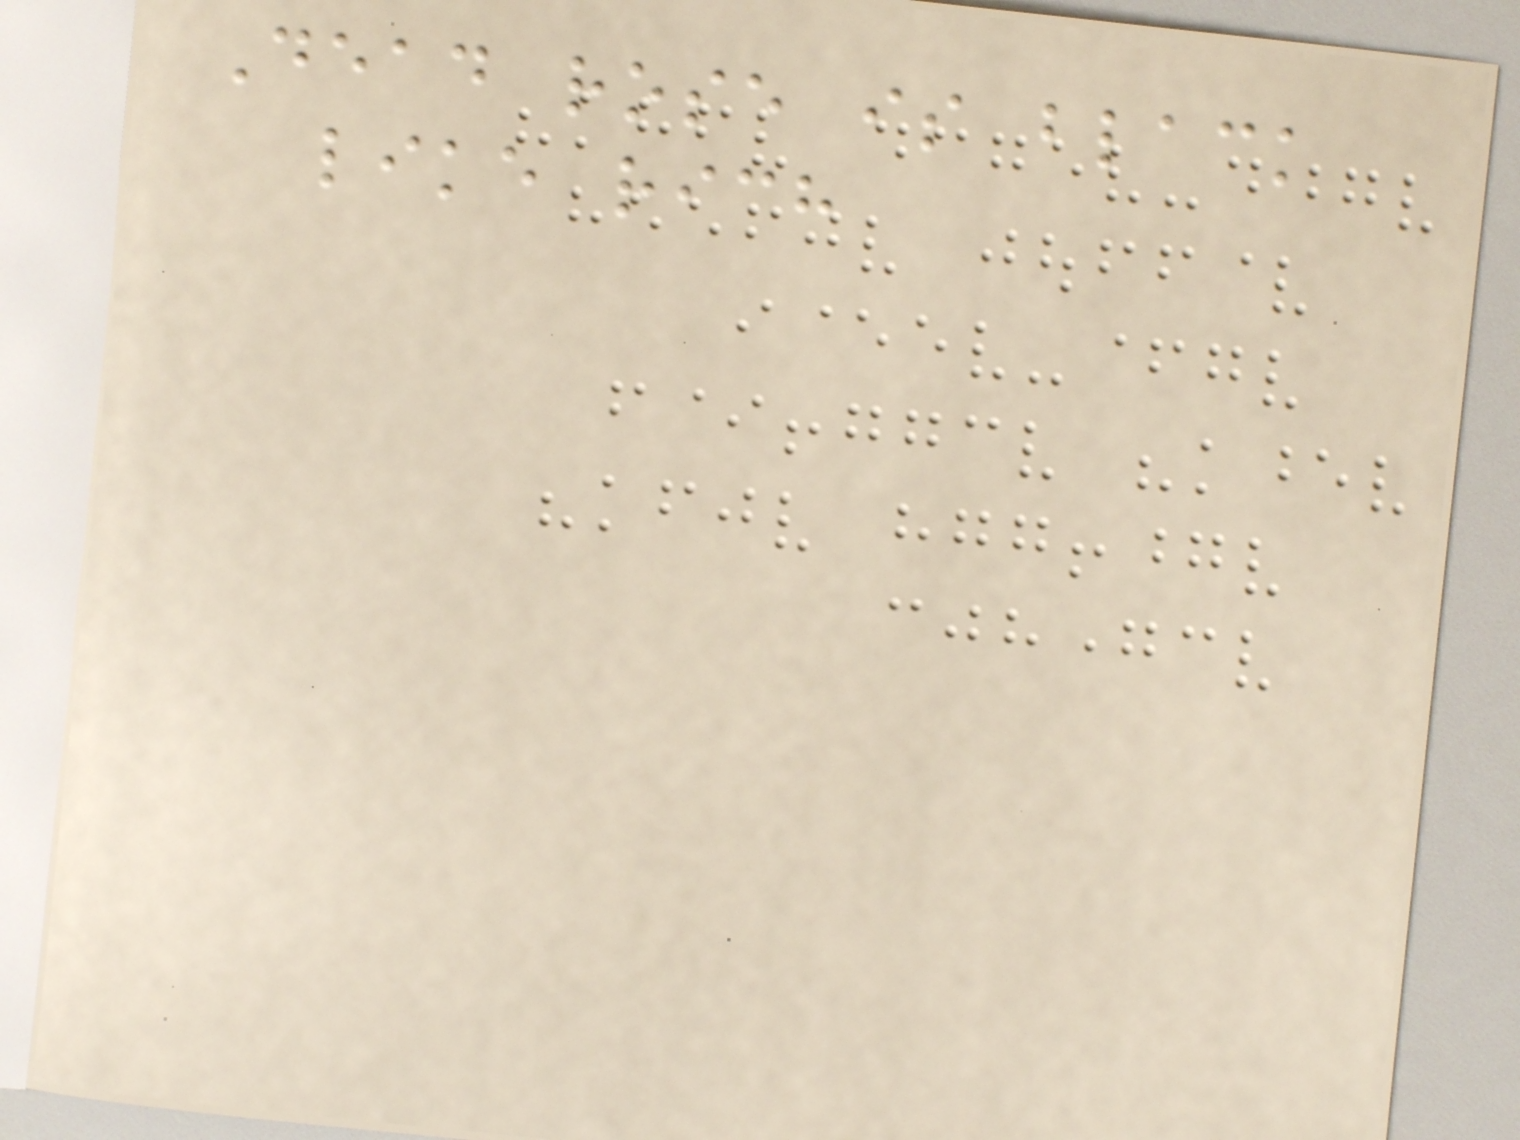Dead rose is black
like rich
